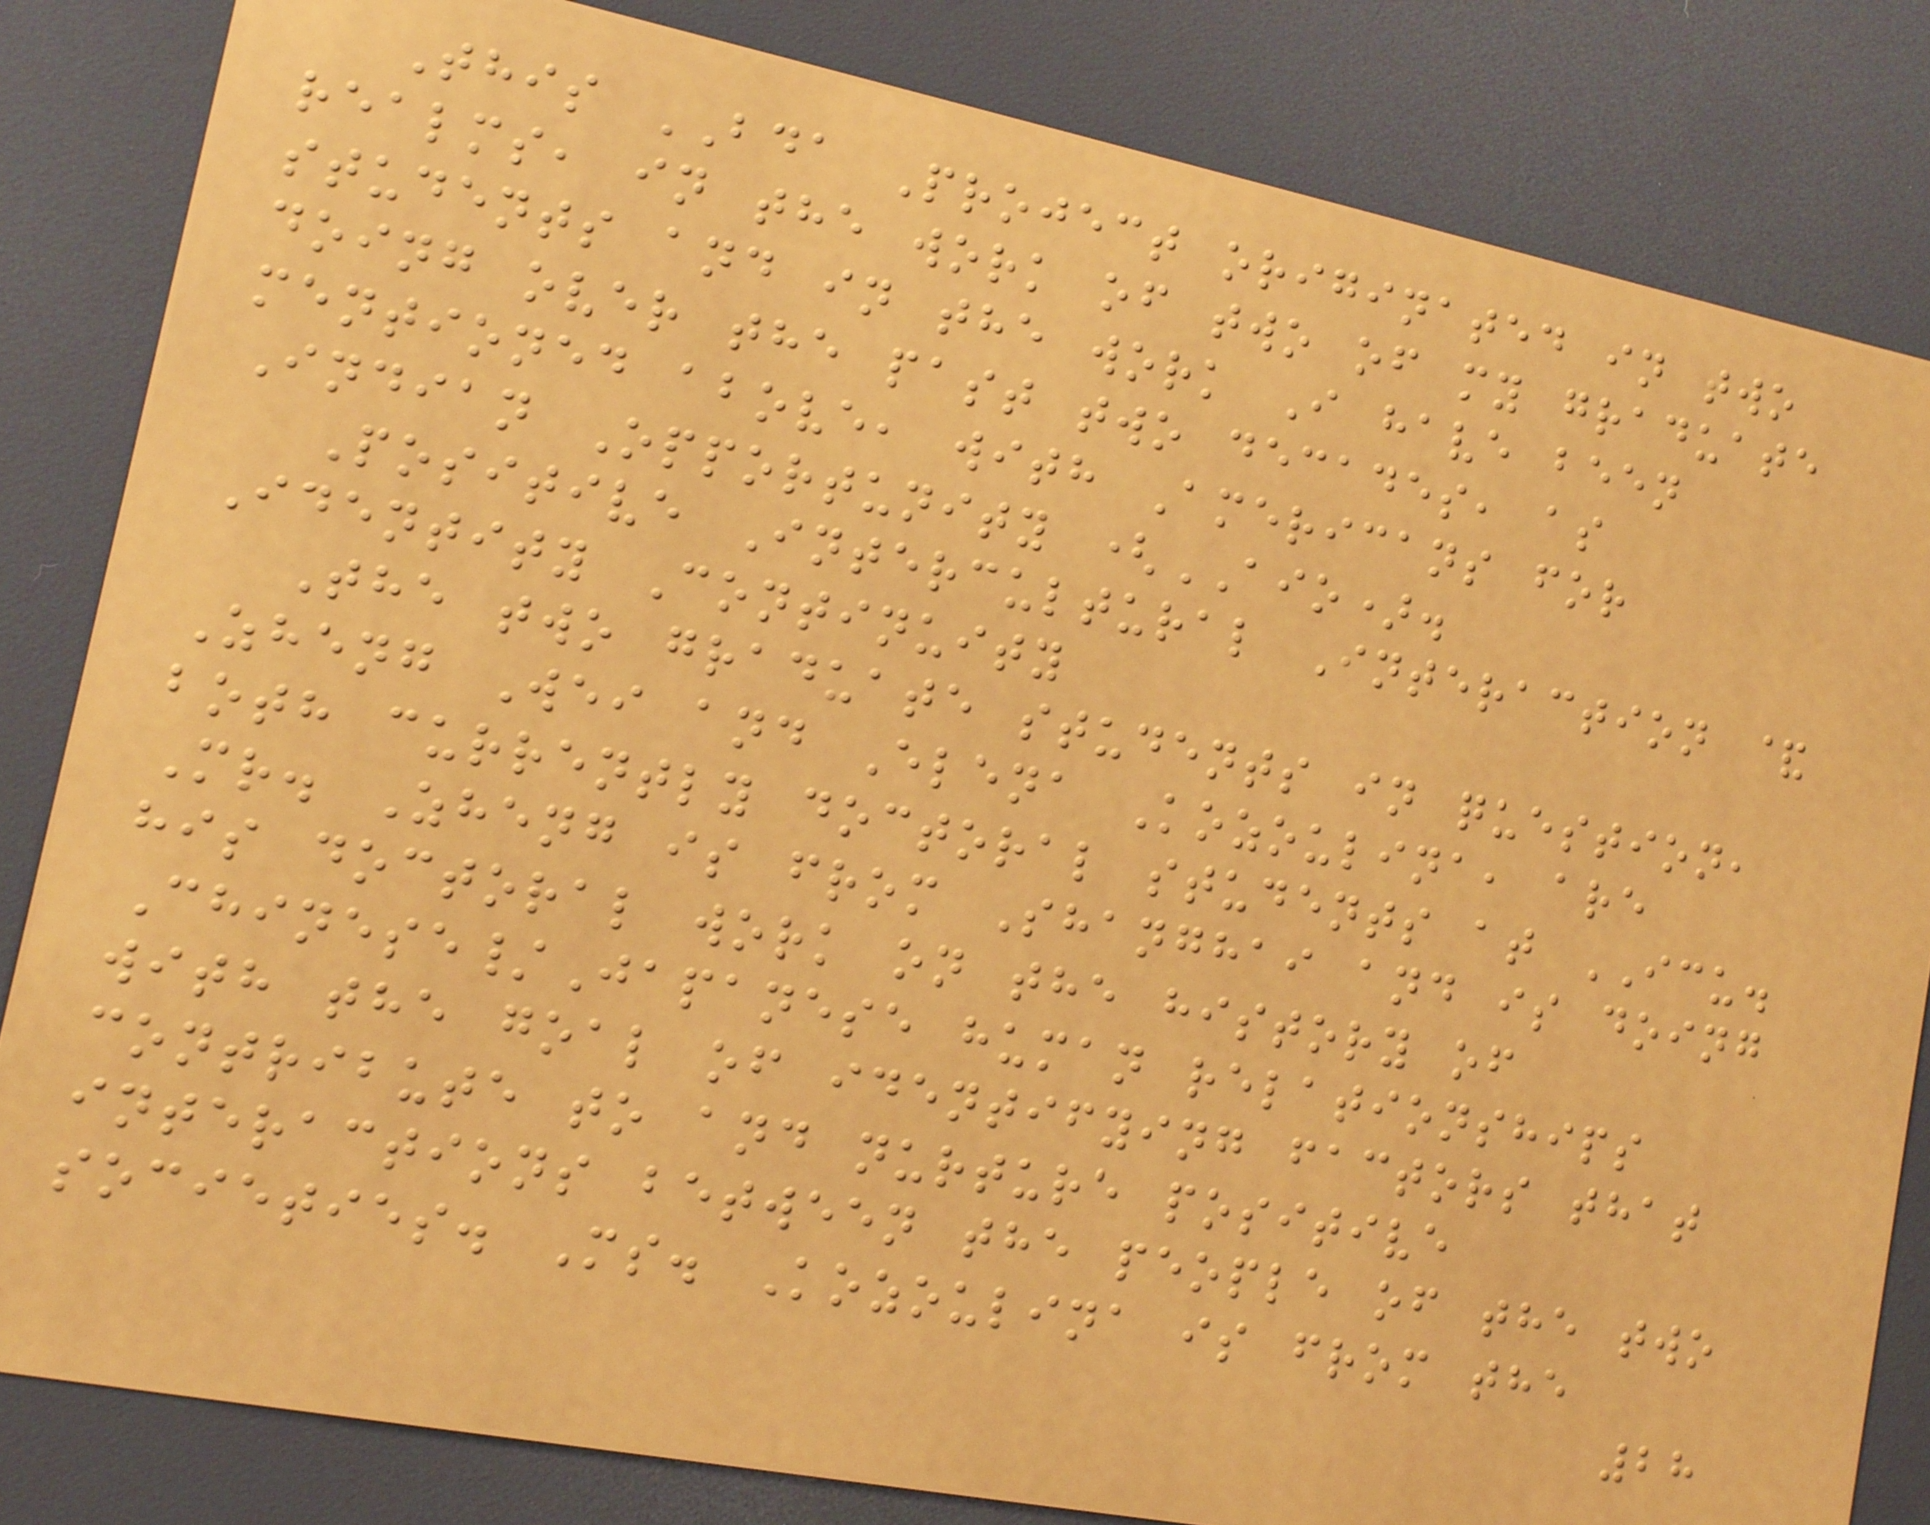This BDA Project originated in two
realms, in the work of two of my graduate
students and in the work I have been
doing over the past two decades, as
mentioned above, with Americans for
Indian Opportunity (AIO).
Positive Intercultural Interaction &
Identity Continuity
The two graduate students in question,
Zheng Wei and Elena Kozoulina, are
both currently doctoral students at ICU.
Mr. Zheng is from Shanghai and is doing
his doctoral work on the history of
Chinese/Japanese human relationships
with the goal of identifying factors that
contribute to and nurture positive
interactions between the people of the two
societies. Ms. Kozoulina is from the
28
